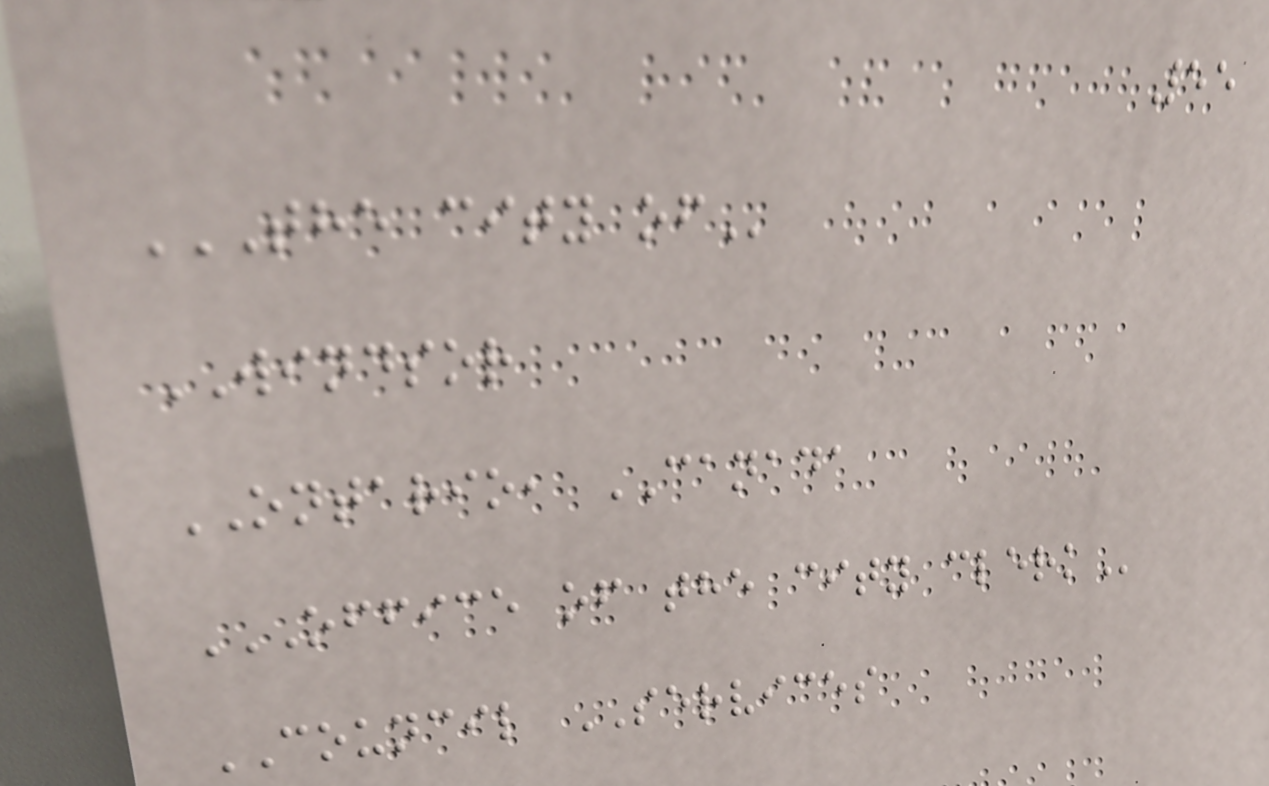55
THE CITY OF
WINDSOR
ONTARIO, CANADA
OFFICE OF THE CITY CLERK
COUNCIL SERVICES
